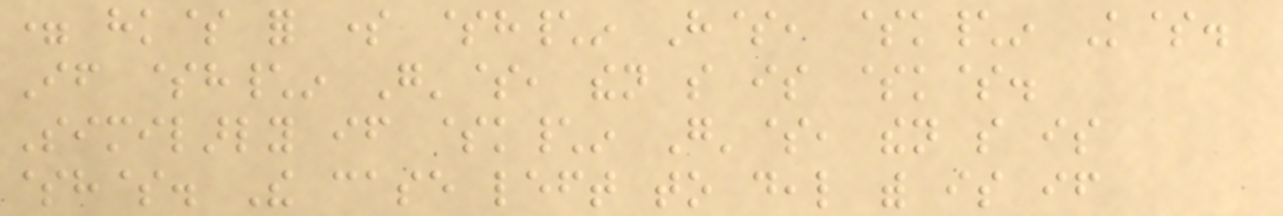= hk$ for some $h\in H$, $k\in K$.
If $h\in G'$, then so is $k$.
Similarly if $k\in G'$, then so is
$h$. The case left to deal with is if
